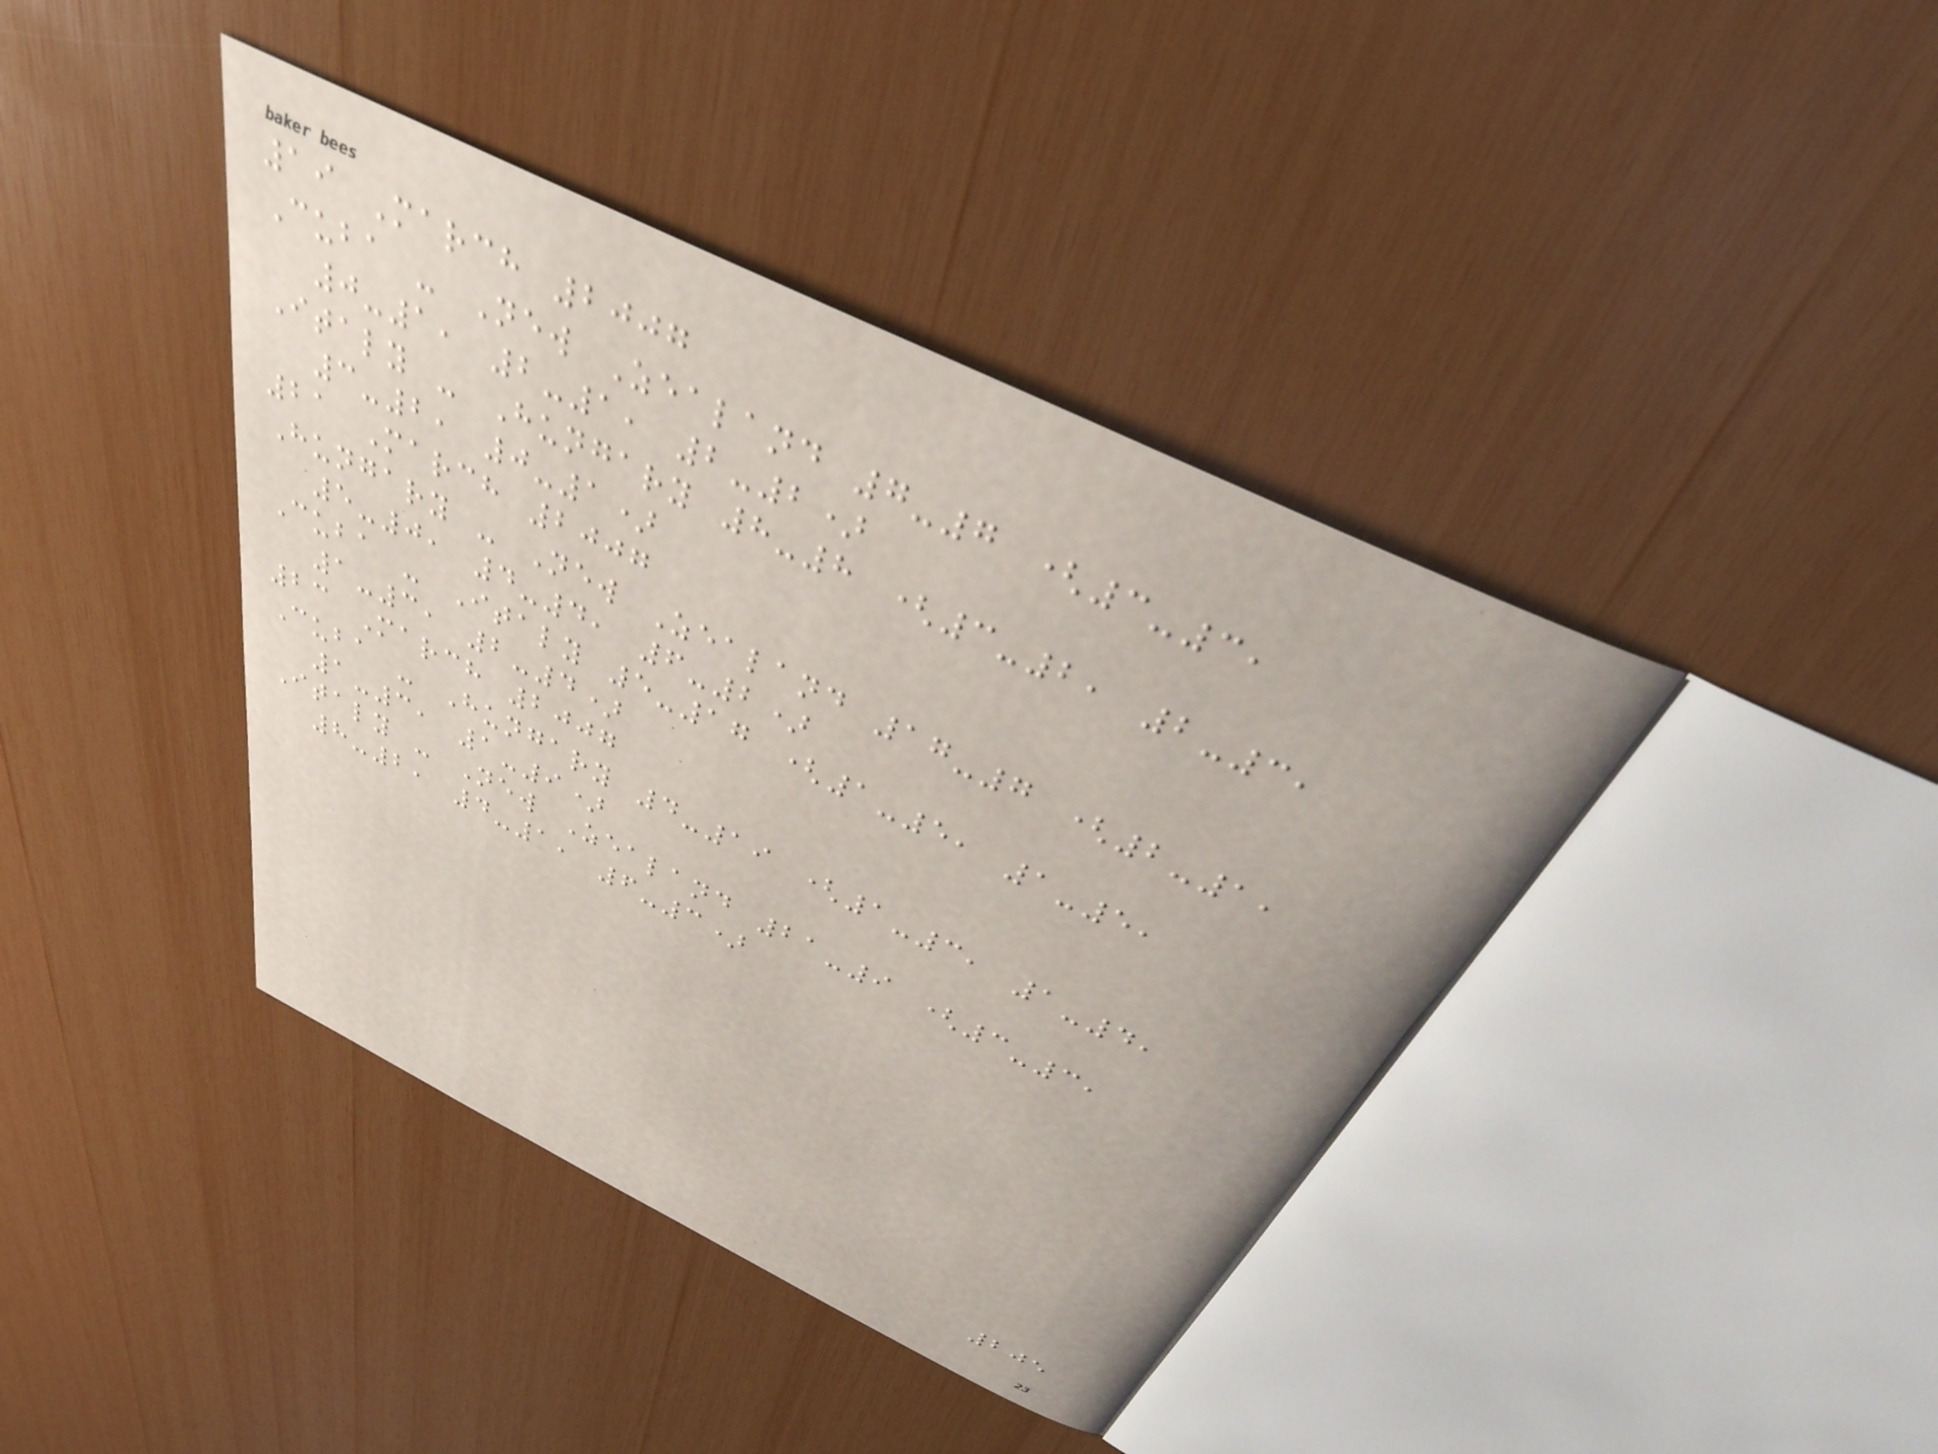19 March 2007
Cuba - New Zealand 7-7 (3-3,
0-1, 2-1, 2-2)
Italy - Hungary 8-8 (3-2, 2-3,
3-2, 0-1)
21 March 2007
Hungary - New Zealand 17-7 (2-1,
5-0, 4-4, 6-2)
Cuba - Italy 5-17 (1-5, 1-5,
1-3, 2-4)
23 March 2007
Cuba - Hungary 4-19 (1-3, 1-4,
1-3, 1-9)
Italy - New Zealand 21-9 (3-3,
8-2, 4-1, 6-3)
205
